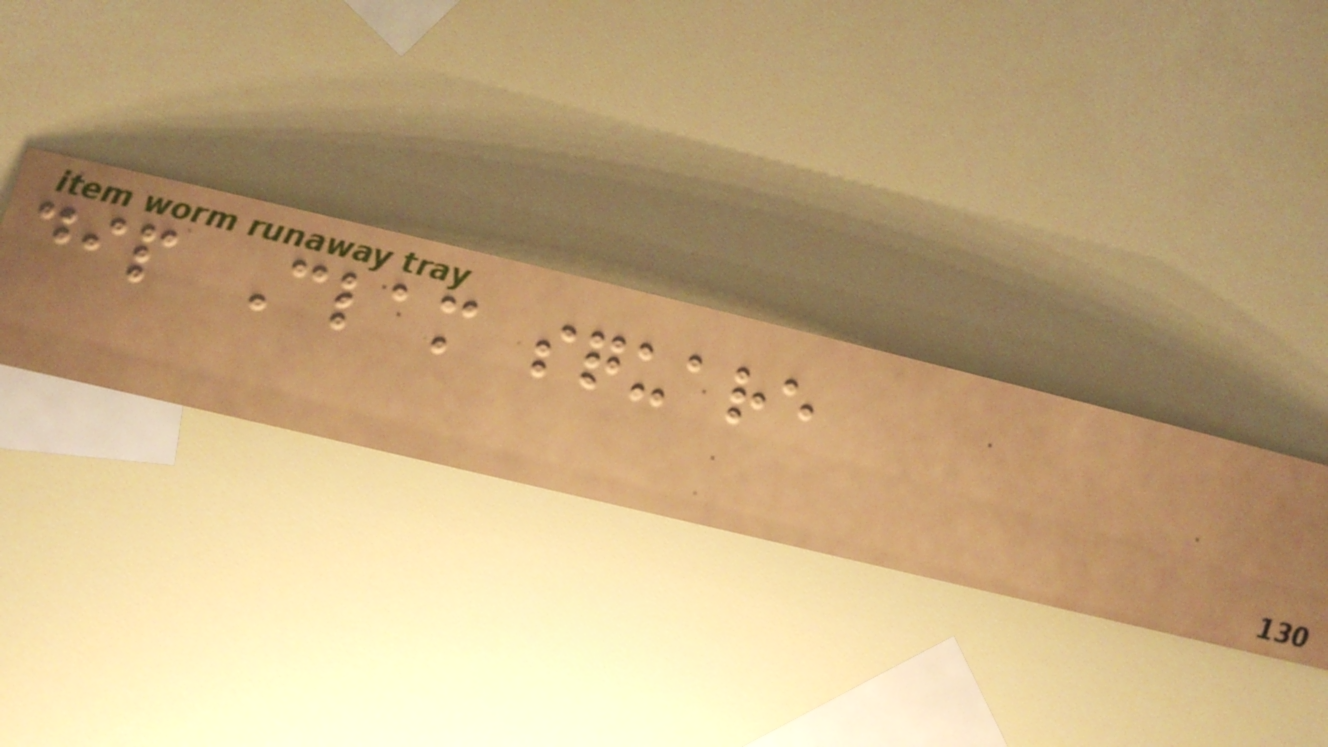dip Clam square
